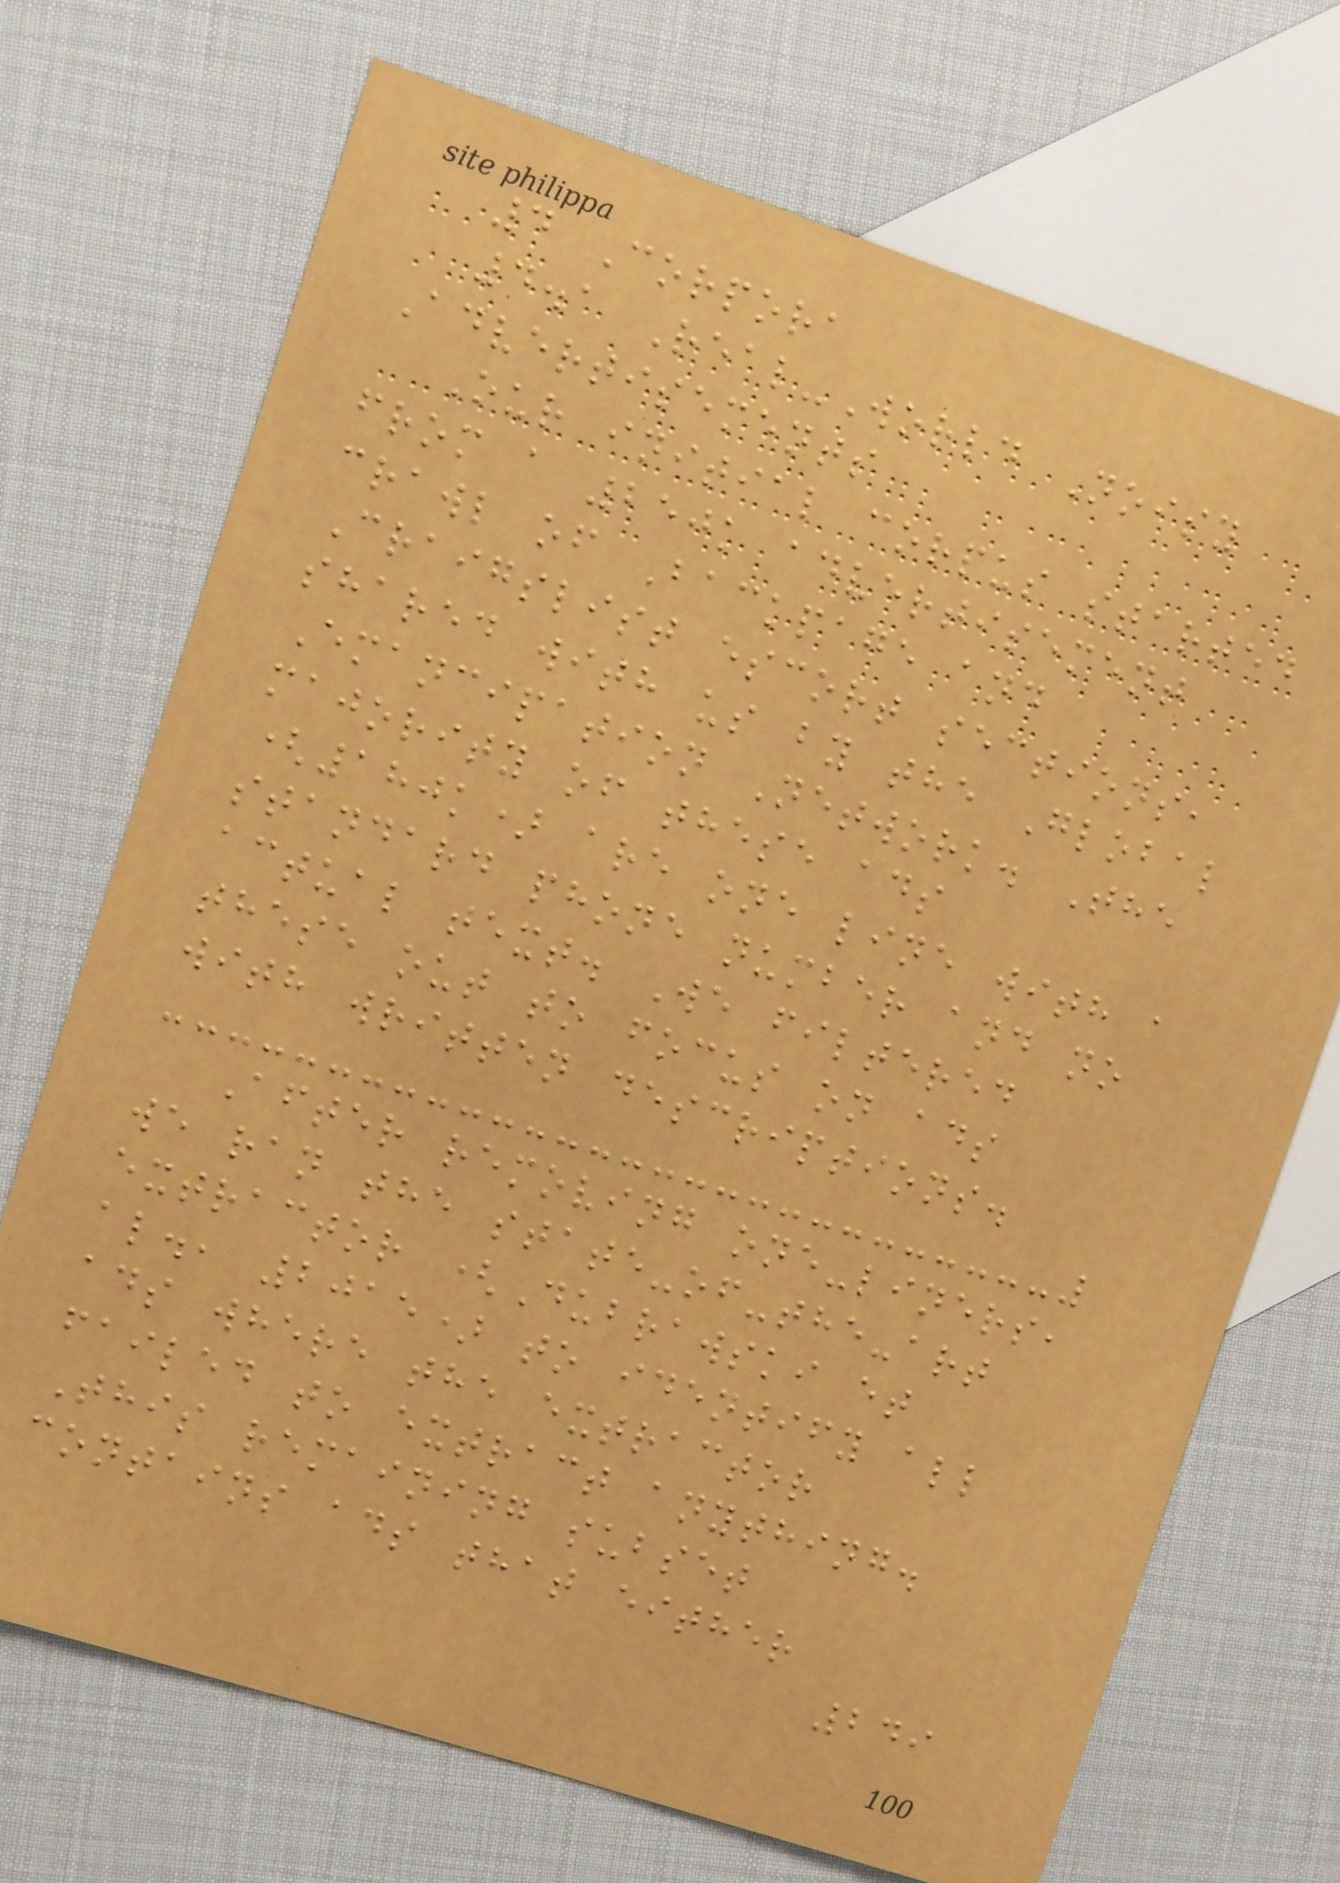4 Corpora
4.1 Real-World Noisy
Advertisements
Our initial corpus started
from a 250k advertisement
crawl of Backpage and
Craigslist escort sections,
shared with us by the Global
Emancipation Network. The
majority of these ads
(180k) are one line with a
standard phone number and no
actual text. We filtered
these out to focus on ads
with written descriptions.
After removing one-liners,
we ran the state-of-the-art
extractor (Dubrawski et
al., 2015) to identify all
ads where the extractor
failed to extract anything.
This remaining subset
contains ads that either
249
